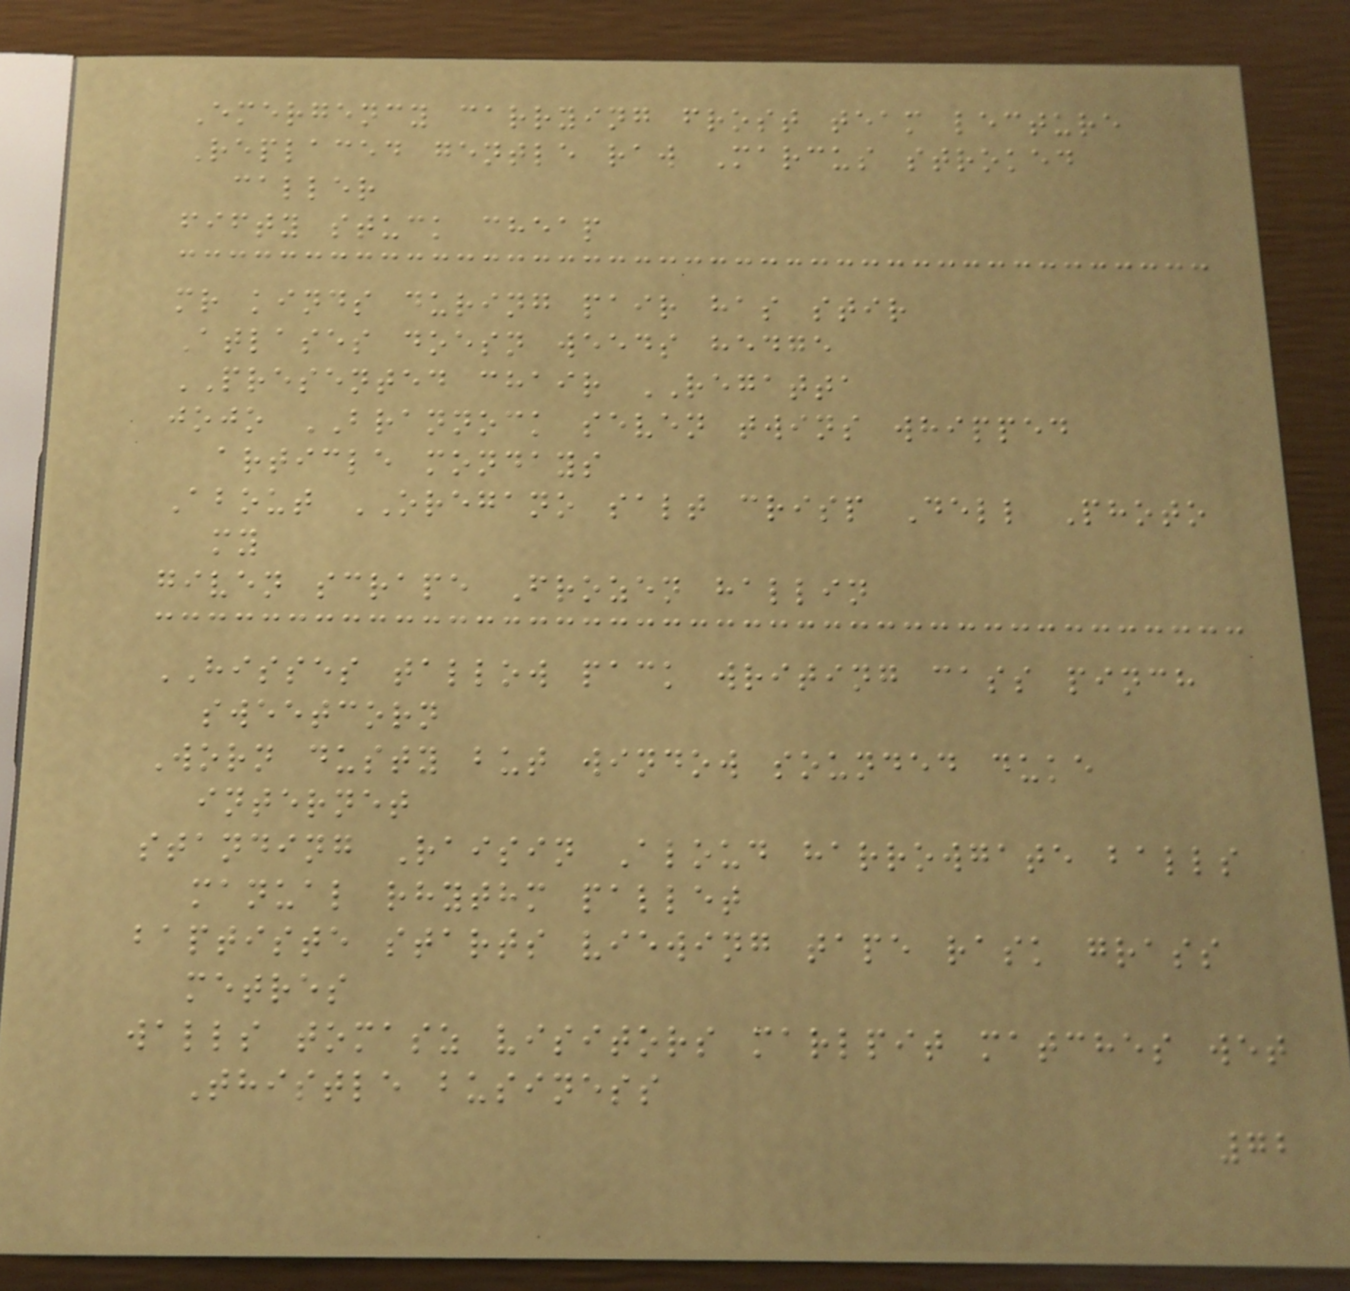Emergency carrying frost team lecture
Replaced gentle raw Marcus stroked
caller
fifty stuck cheap
mr kinds during pair has stir
Atlases doesn weeds hedge
PRESENTED chair REGATTA
jojo BRANNOCK seven twins whipped
article mondays
About OREGANO salt crisp Dell Photo
my
given scrape Frozen hallin
HISSES tallow pack writing cass pinch
sweetcorn
Worn dusty but window sounded duke
internet
standing Raisin Aloud harrowgate balls
manual rhythm pallet
baptiste starts viewing tape rask grass
metres
walls tomasz visitors marlpit matches wet
Thistle business
72
